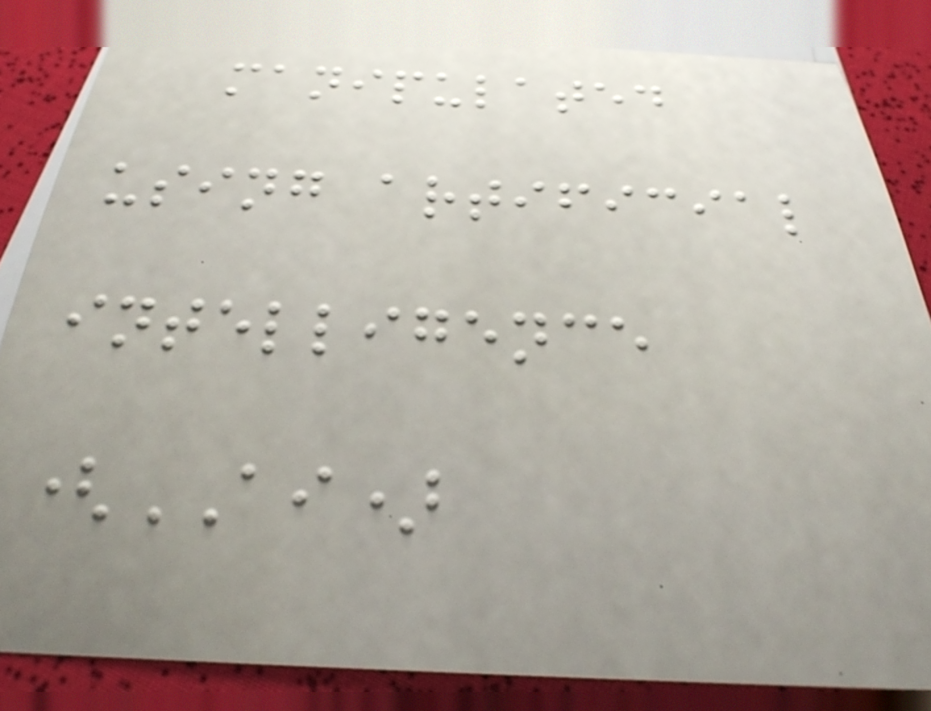manipulated
using artificial
intelligence
(AI)
